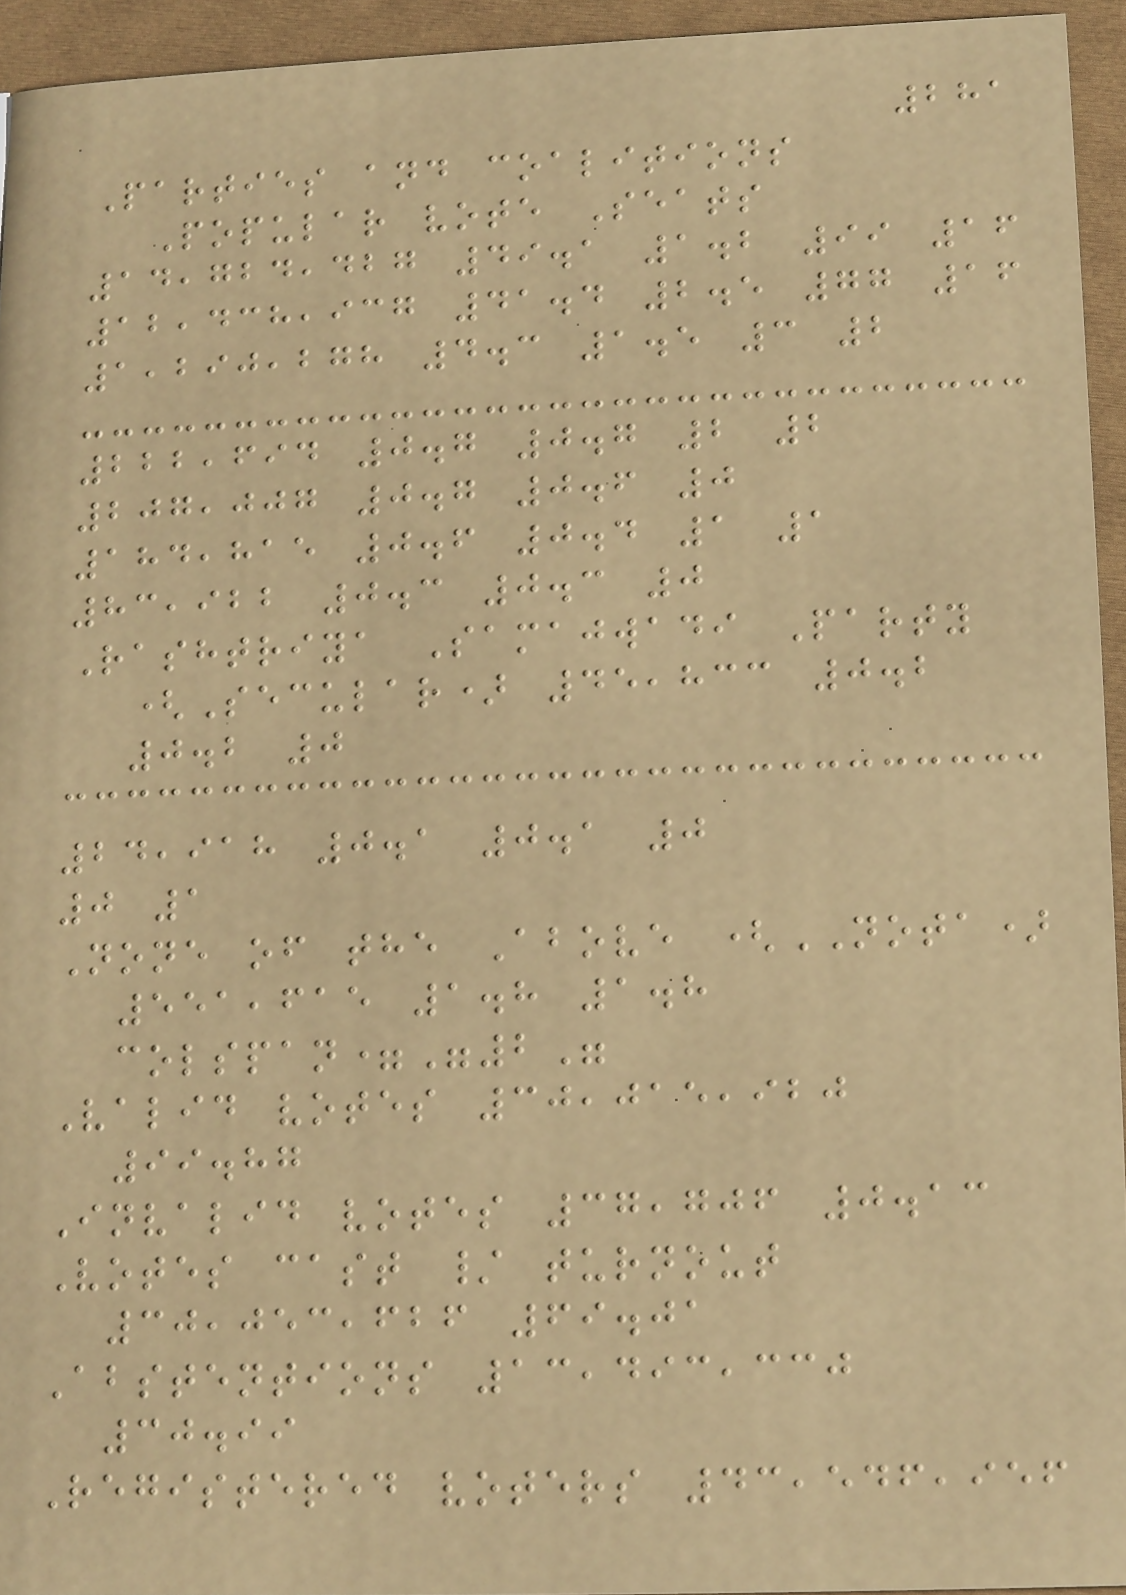281
Parties and coalitions
Popular vote Seats
14,724,427 49.1 1.2 99 16
12,438,937 41.4 2.5 77 16
1,290,278 4.3 1.5 3 2
222,694 0.7 0.7 2 2
207,007 0.7 0.6 0
184,815 0.6 0.4 1 1
83,922 0.3 0.3 0
Rashtriya Samajwadi Party
(Secular) 45,833 0.2
0.2 0
24,918 0.1 0.1 0
0 1
None of the Above (NOTA)
551,615 1.8 1.8
colspan="2"
Valid votes 30,015,920
99.87
Invalid votes 37,706 0.13
Votes cast / turnout
30,053,626 69.01
Abstentions 13,493,330
30.99
Registered voters 43,546,956
